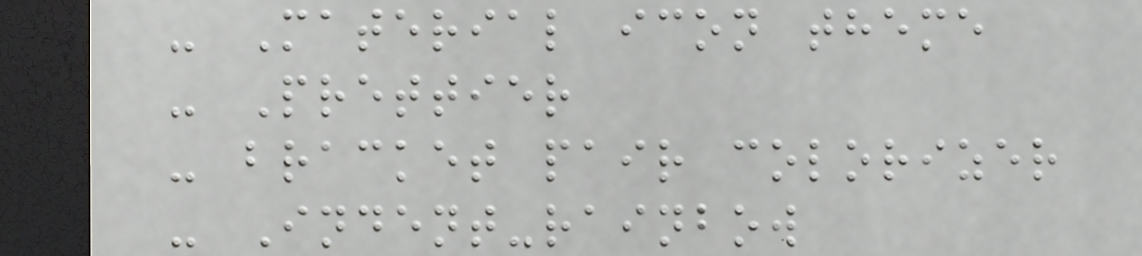- Material icon theme
- Prettier
- bracket pair colorizer
- Indent-rainbow
